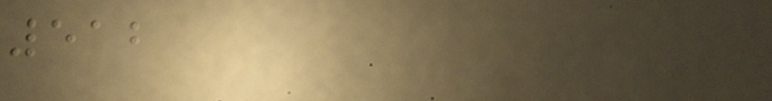512
